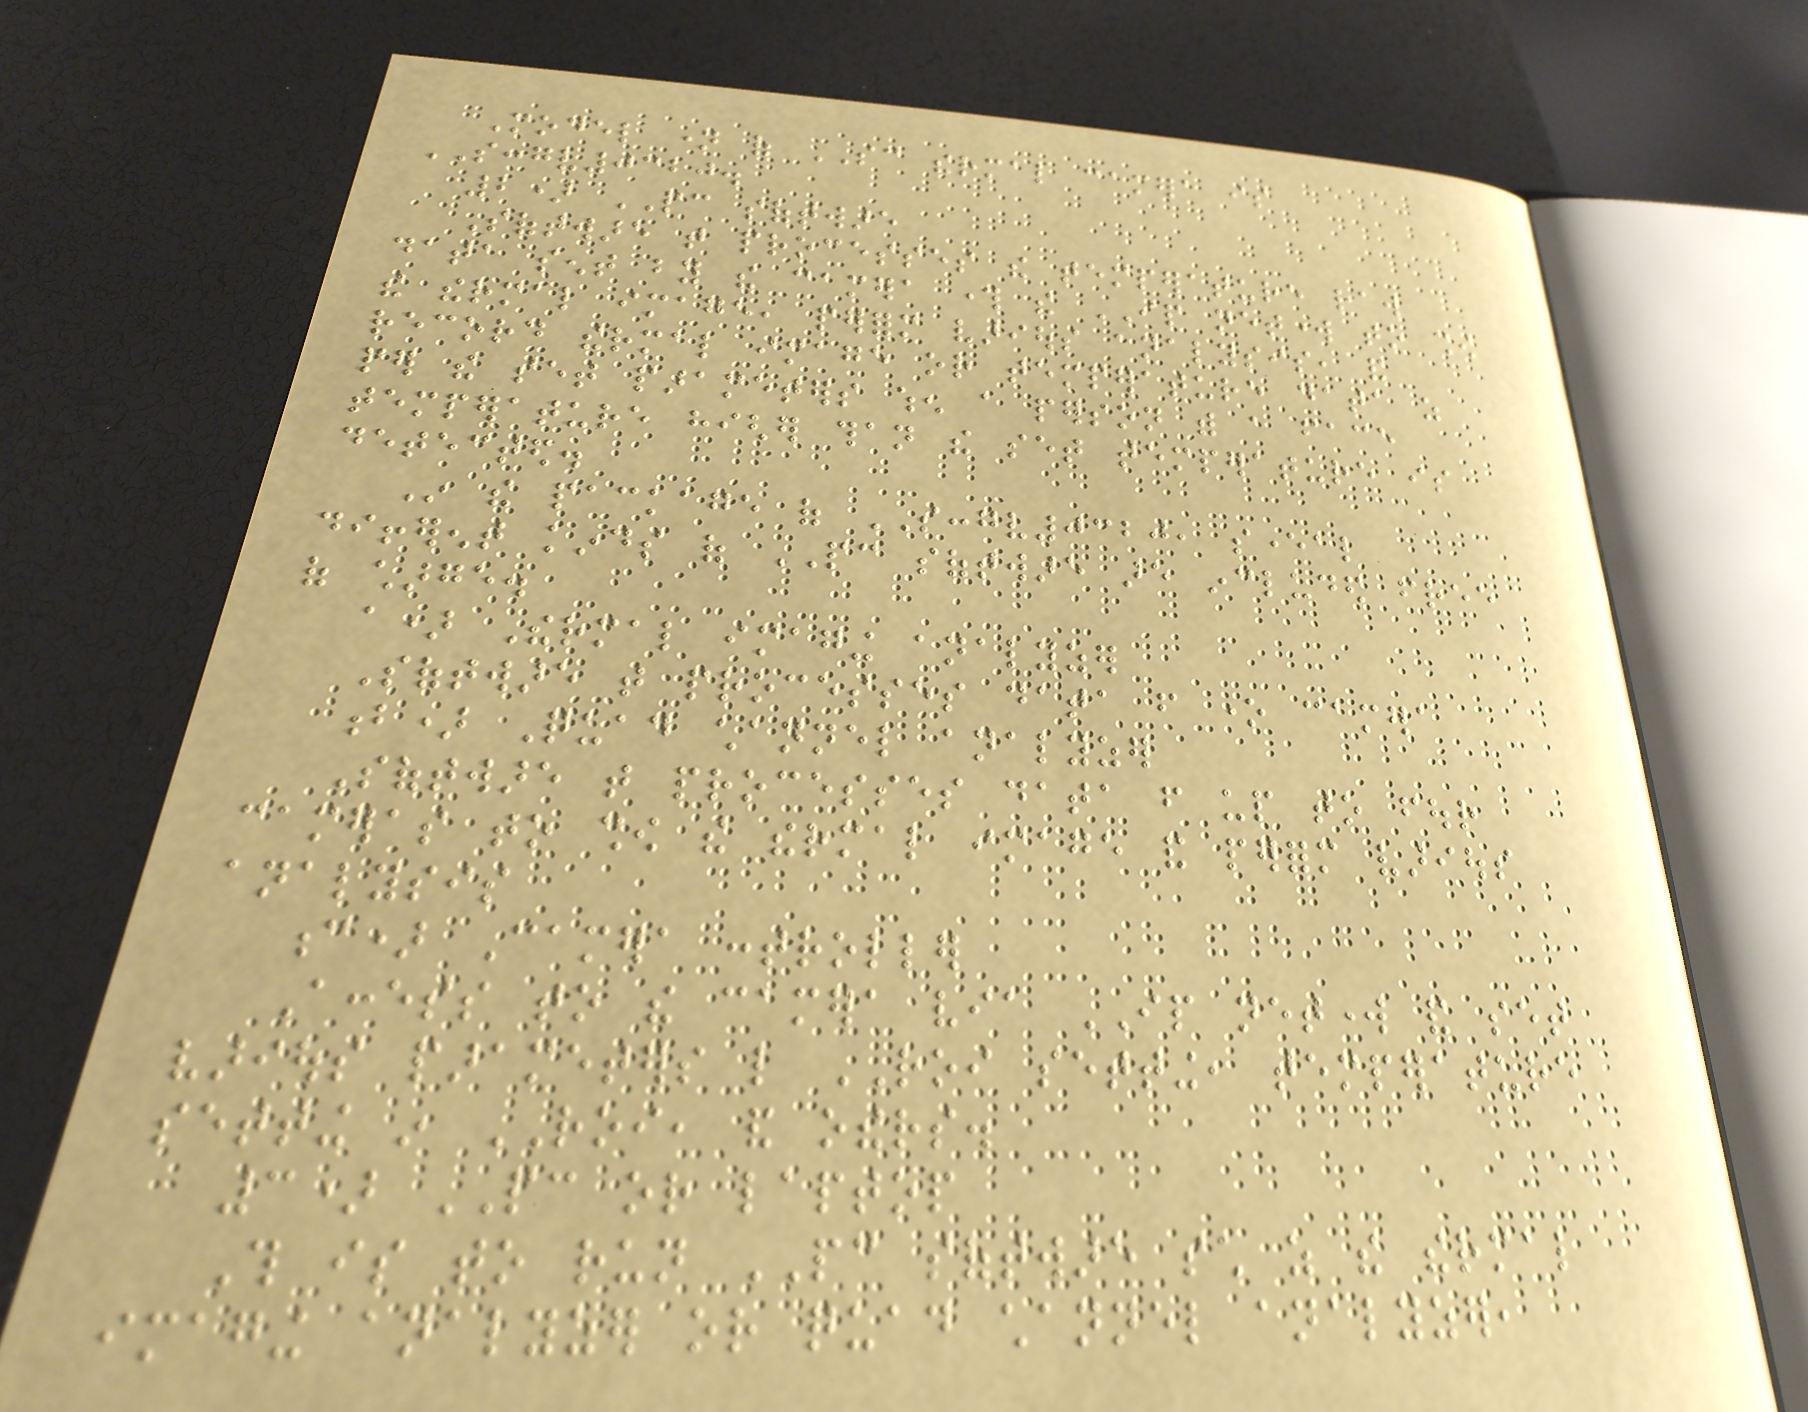Model name of SC thermal camera is
SCCGV0320.
2) PC software
Software that processes the temperature raw
data sent by the camera through the IP network to show
the thermal image, perform various analysis, and
record thermal image or temperature data as
per the set parameters when a person with a face
temperature higher than the set temperature is
detected.
In the package of SCCGV0320, several
different kinds of PC software are included free
of charge.
a) Thermal imaging analyzer
Software that processes data from one camera
b) Quad channel analyzer
Software that processes data from up to four
cameras to show the thermal image and perform various
analysis
c) Camera controller
Access to the camera via IP network and set
various parameters like ROI setting, temperature
setting in ROI, and others.
3) PC or laptop
This is to run PC software such as the thermal
imaging analyzer or quad channel analyzer,
